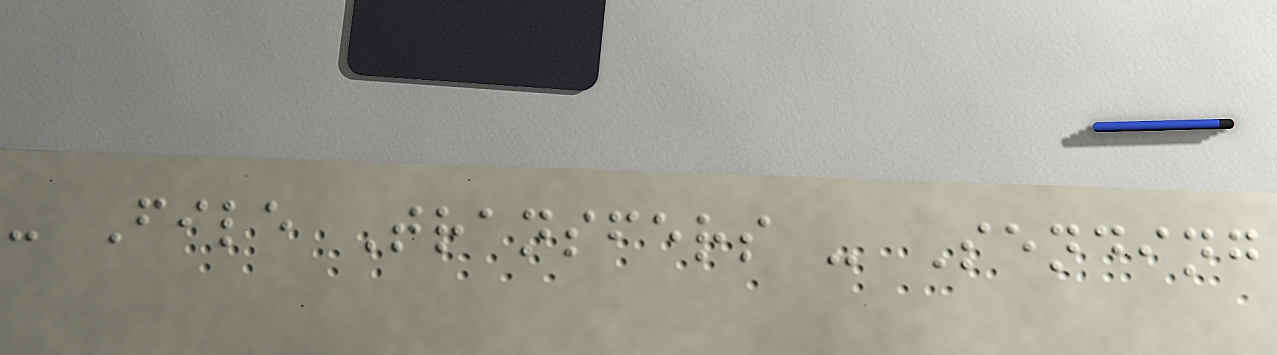- File Transfers - Sending
